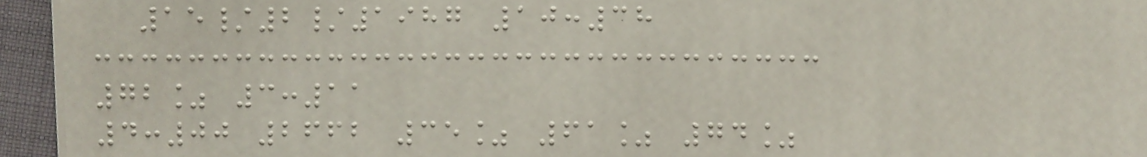15/2/1987 10:38
72% 3:11
4:00 2662 35% 61% 74%
